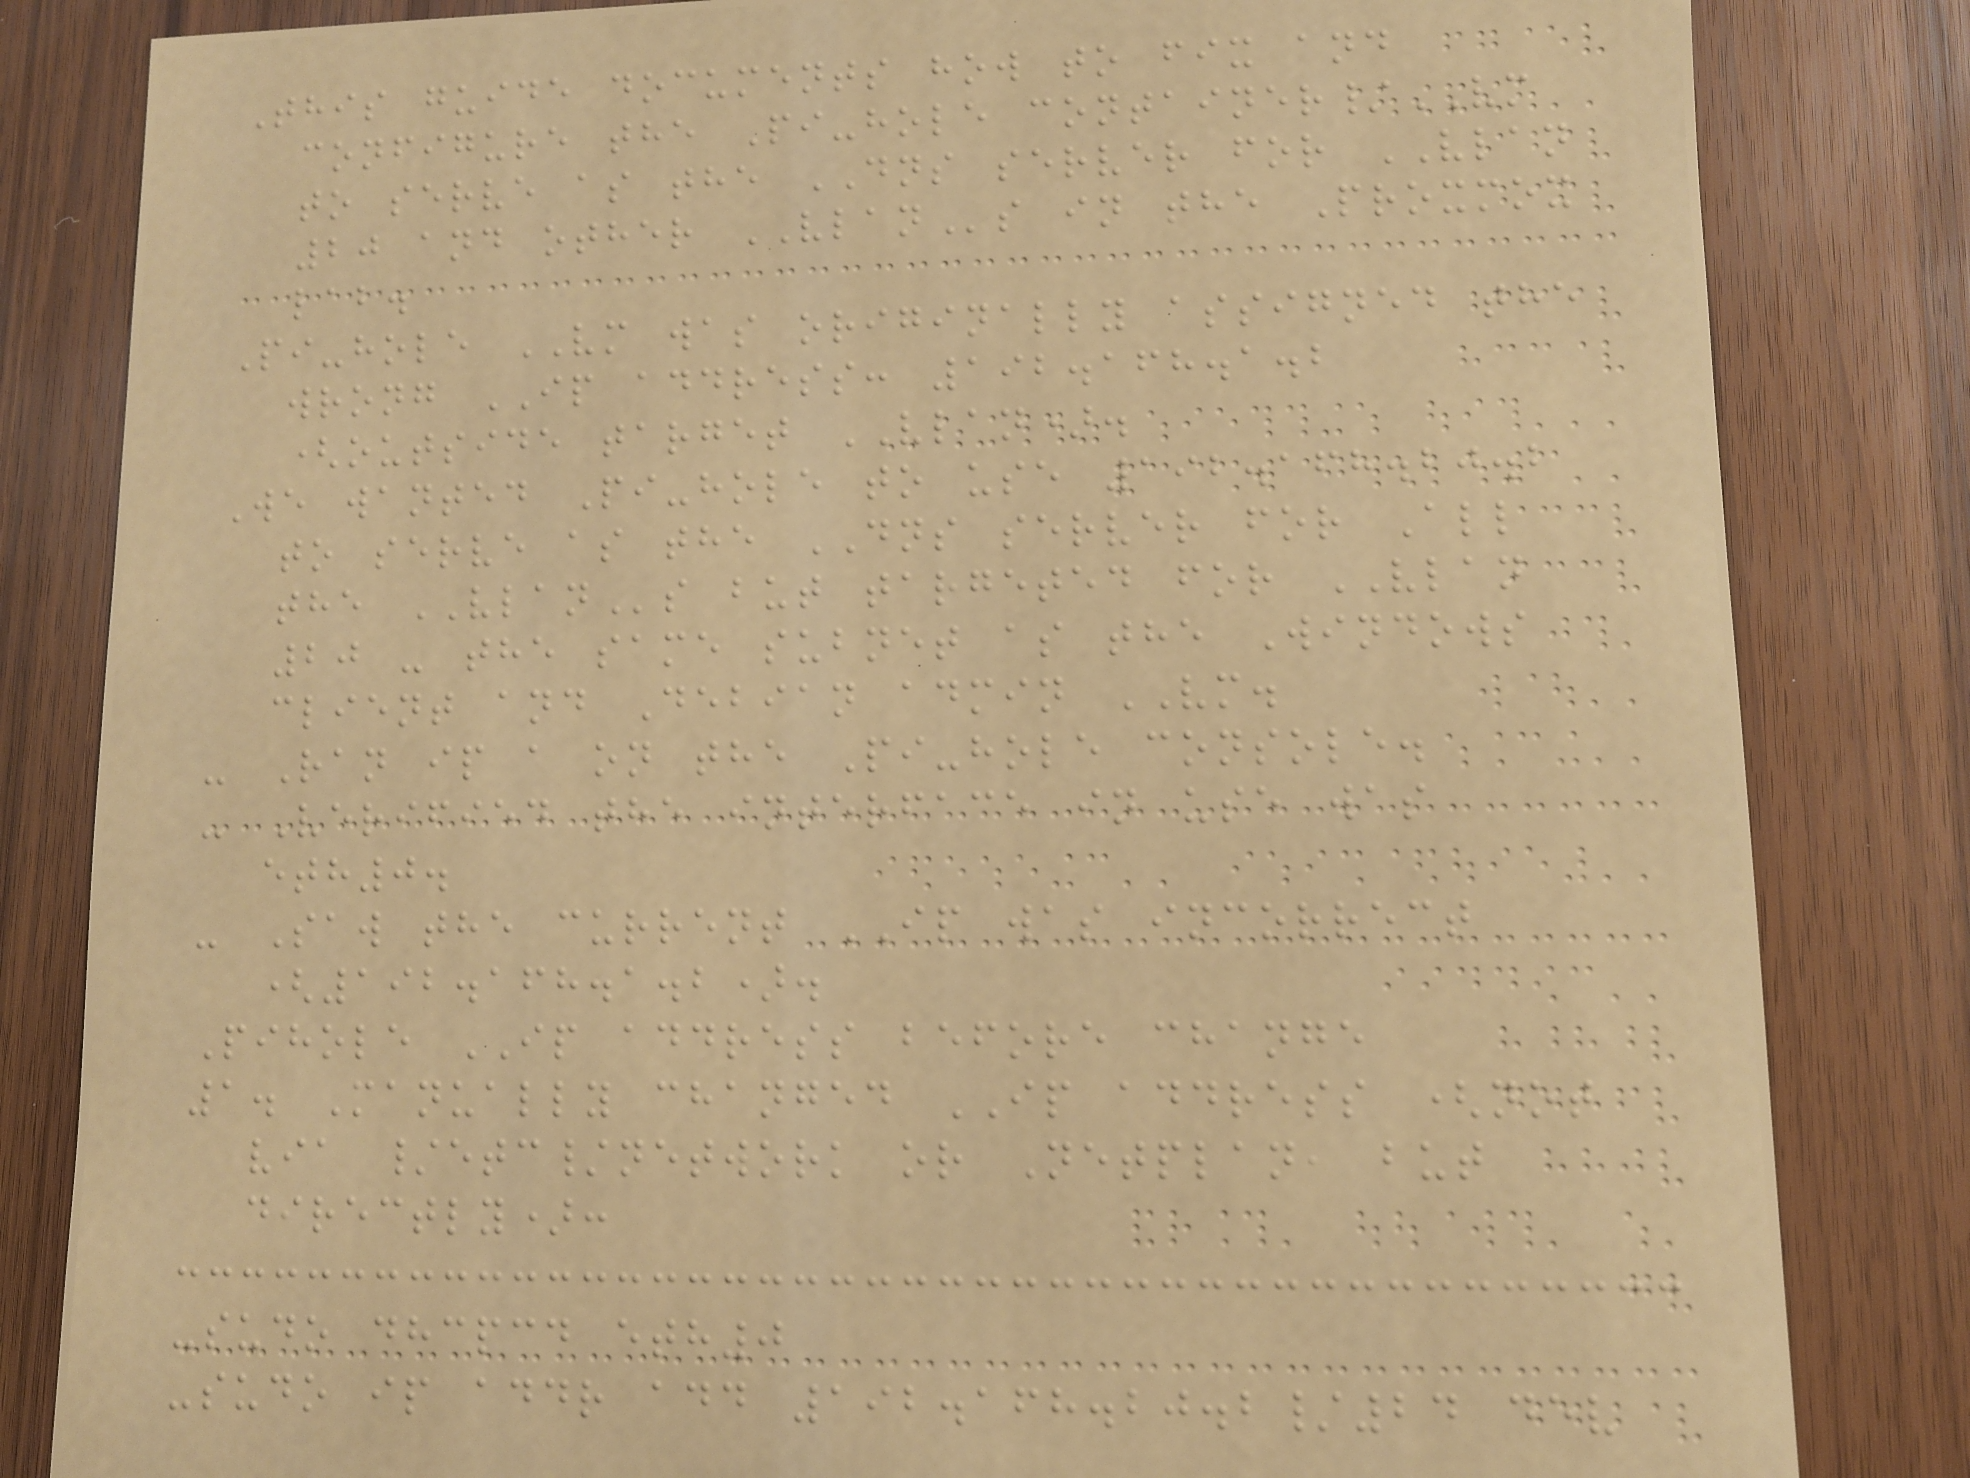This guide documents how to fix and
configure the Pi-hole container/VM
to serve as the DNS server for VLAN
20 and other VLANs in the Proxmox
lab.
Pi-hole VM was originally assigned the
wrong IP address: 192.168.1.2
(outside target VLAN).
We wanted Pi-hole to use 192.168.20.2
to serve as the DNS server for All
the VLANs but targeted for VLAN
20 - the same subnet as the Windows
client and Debian admin VM.
- Ran ip a on the Pi-hole console.
- Verified the interface in use was
eth0.
- Saw the current IP was incorrect
(192.168.1.2).
Pihole IP address before change
1. Manually changed IP address (not
via /etc/network or Netplan, but
directly):
-sudo dhcpcd eth0
-sudo ip addr add 192.168.20.2/24 dev
